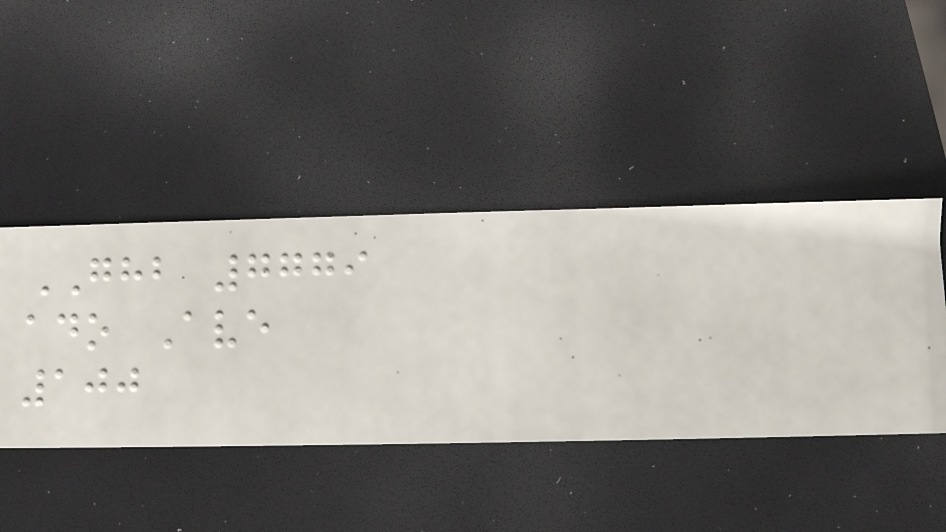GHB 7779
ado Ave
100
